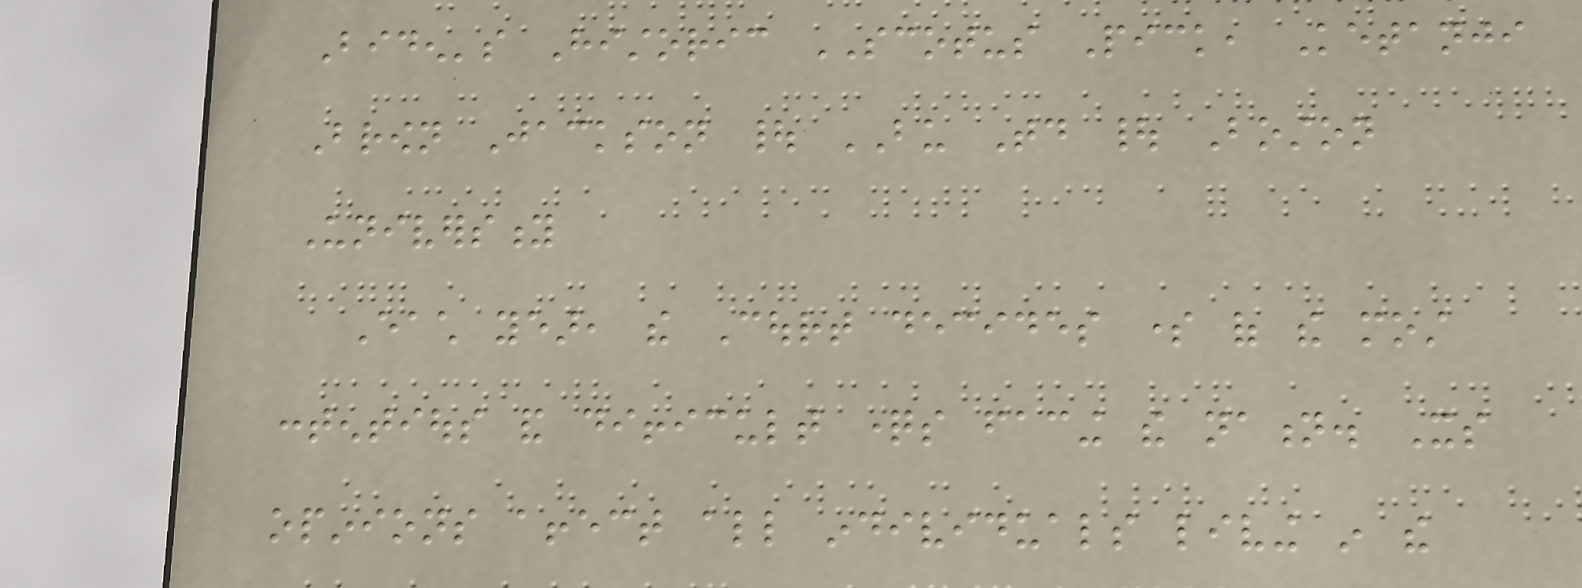Biden's Historic SCOTUS Pick, Ketanji
Brown Jackson | BU Today | Boston
University
Each year, the Court decides some of the most
contentious and difficult questions facing the nation. Its
opinions affect all individuals living in the
